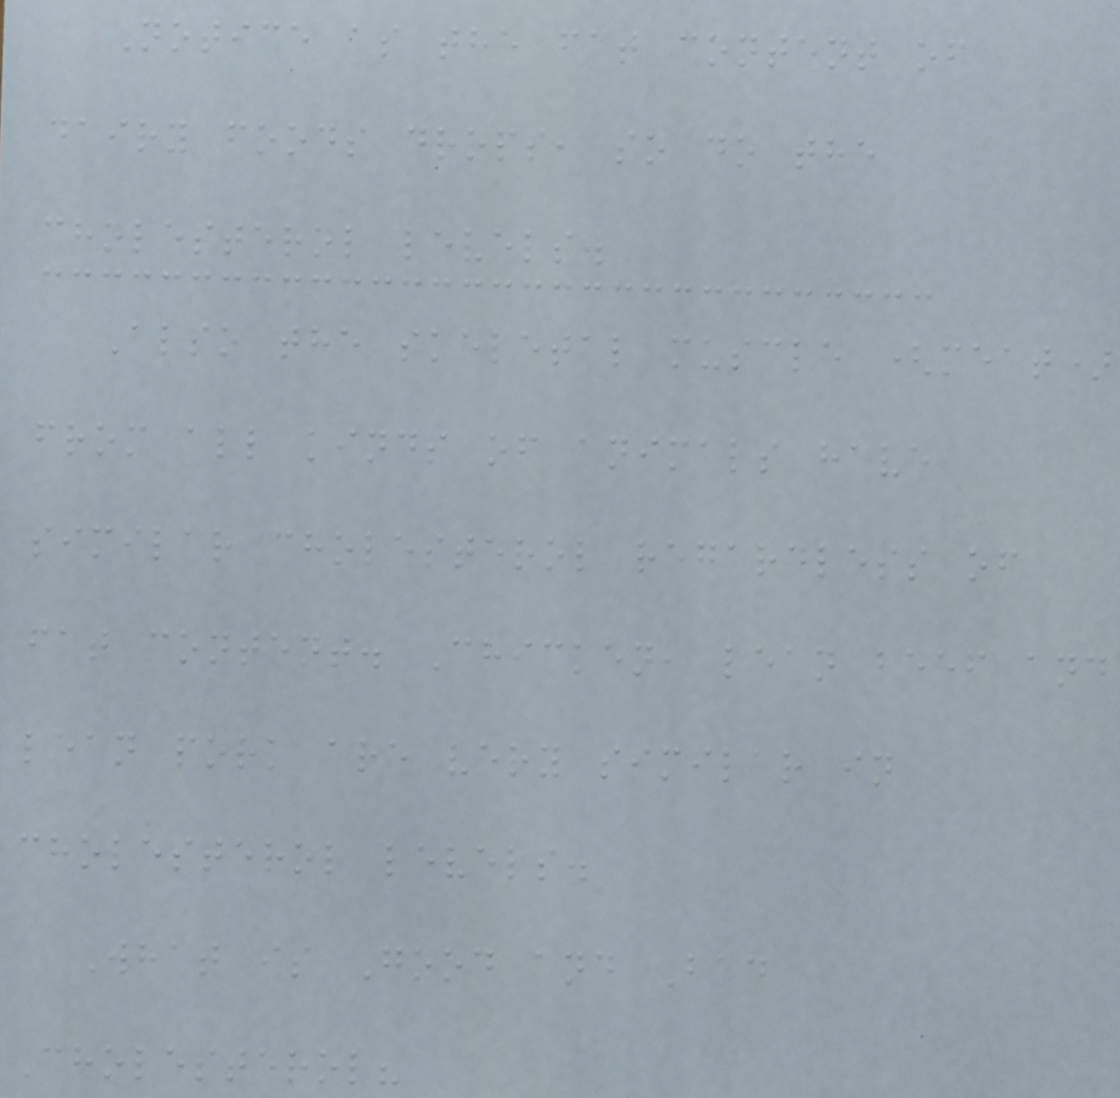Notice as the fat content of
dairy foods drops, so do the
cholesterol levels.
Also the skeletal muscle (meat)
from all kinds of animals have
similar cholesterol regardless of
fat content. Chicken, lean beef and
lean pork are very similar in
cholesterol levels.
What is Good and Bad
Cholesterol?
